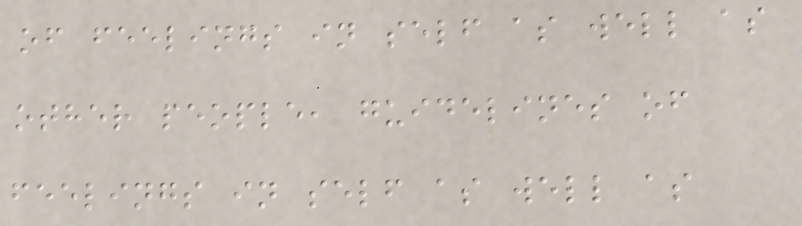of feelings in self as well as
other people, guidelines of
feelings in self as well as
